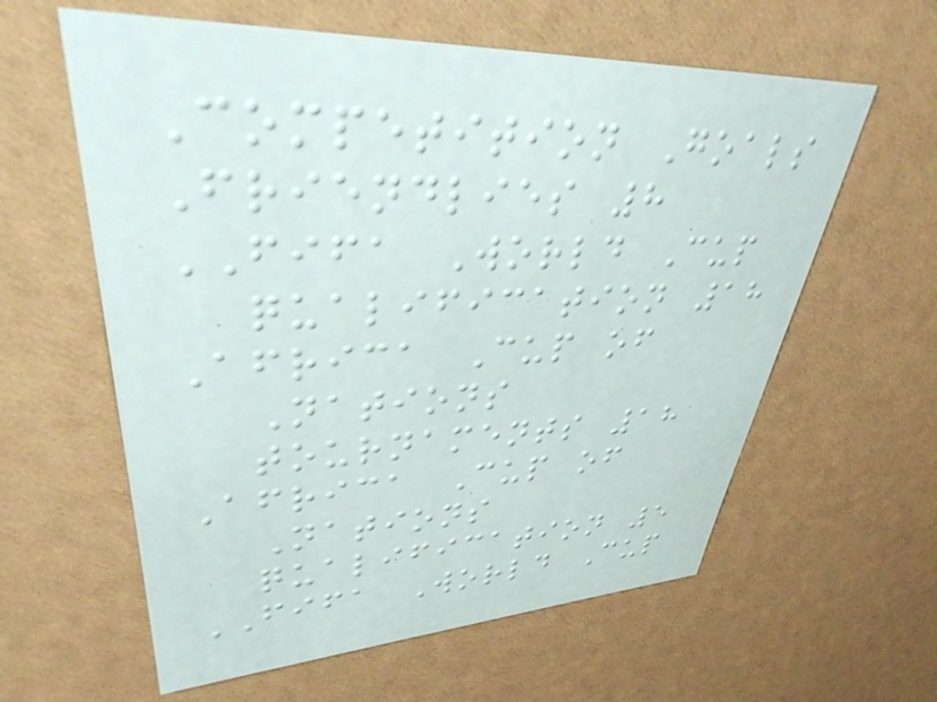Competition Goals
Friendlies 8
FIFA World Cup
qualification 18
Africa Cup of
Nations
tournaments 18
Africa Cup of
Nations
qualification 5
FIFA World Cup
